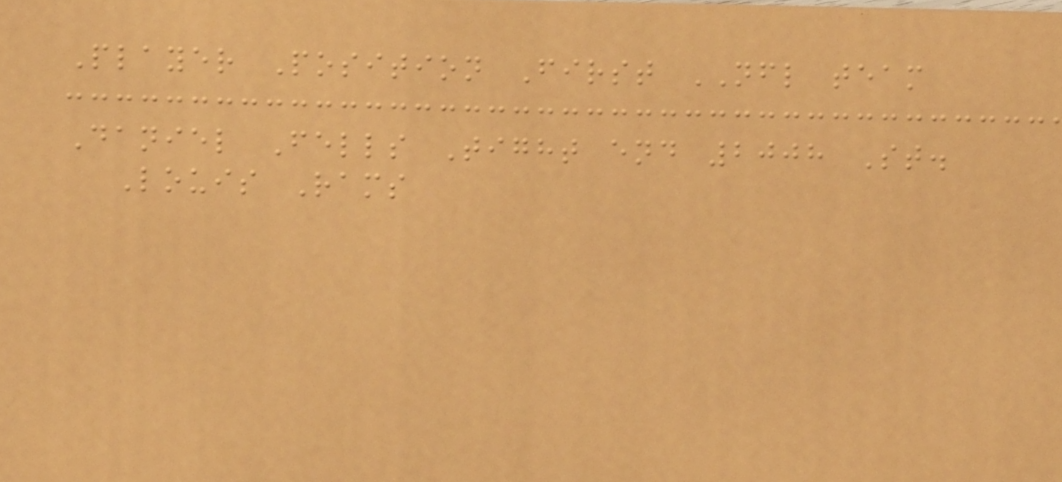Player Position First NFL team
Daniel Fells Tight end 2008 St.
Louis Rams
